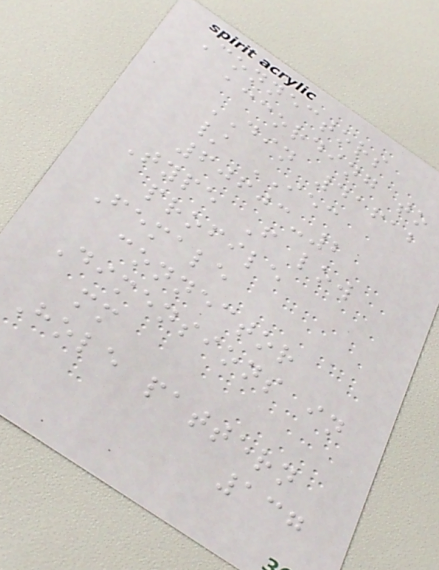Connectors
according to
DIN 41612
/ IEC
60603-2
Type F low
profile
Female
connector
Dimensions in
mm
Hole pattern
137
